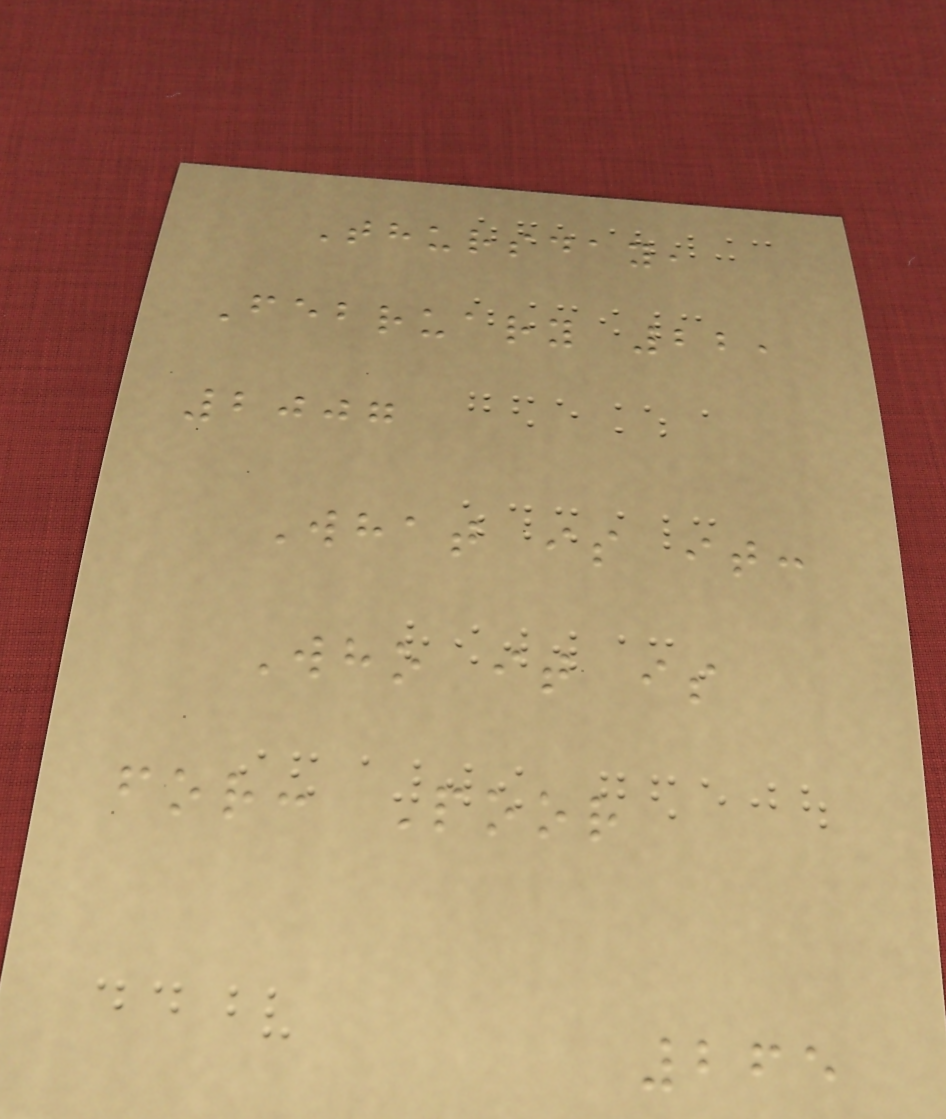Thursday,
February 22,
2007
What is it:
Who it is
for: Poor
265
